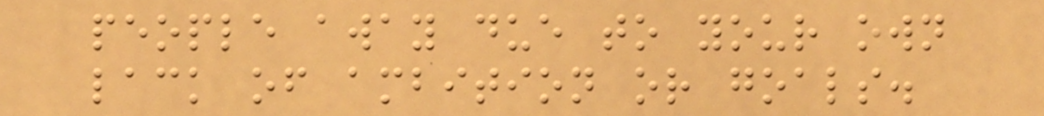people away due to your own
lack of ambition or goals.
